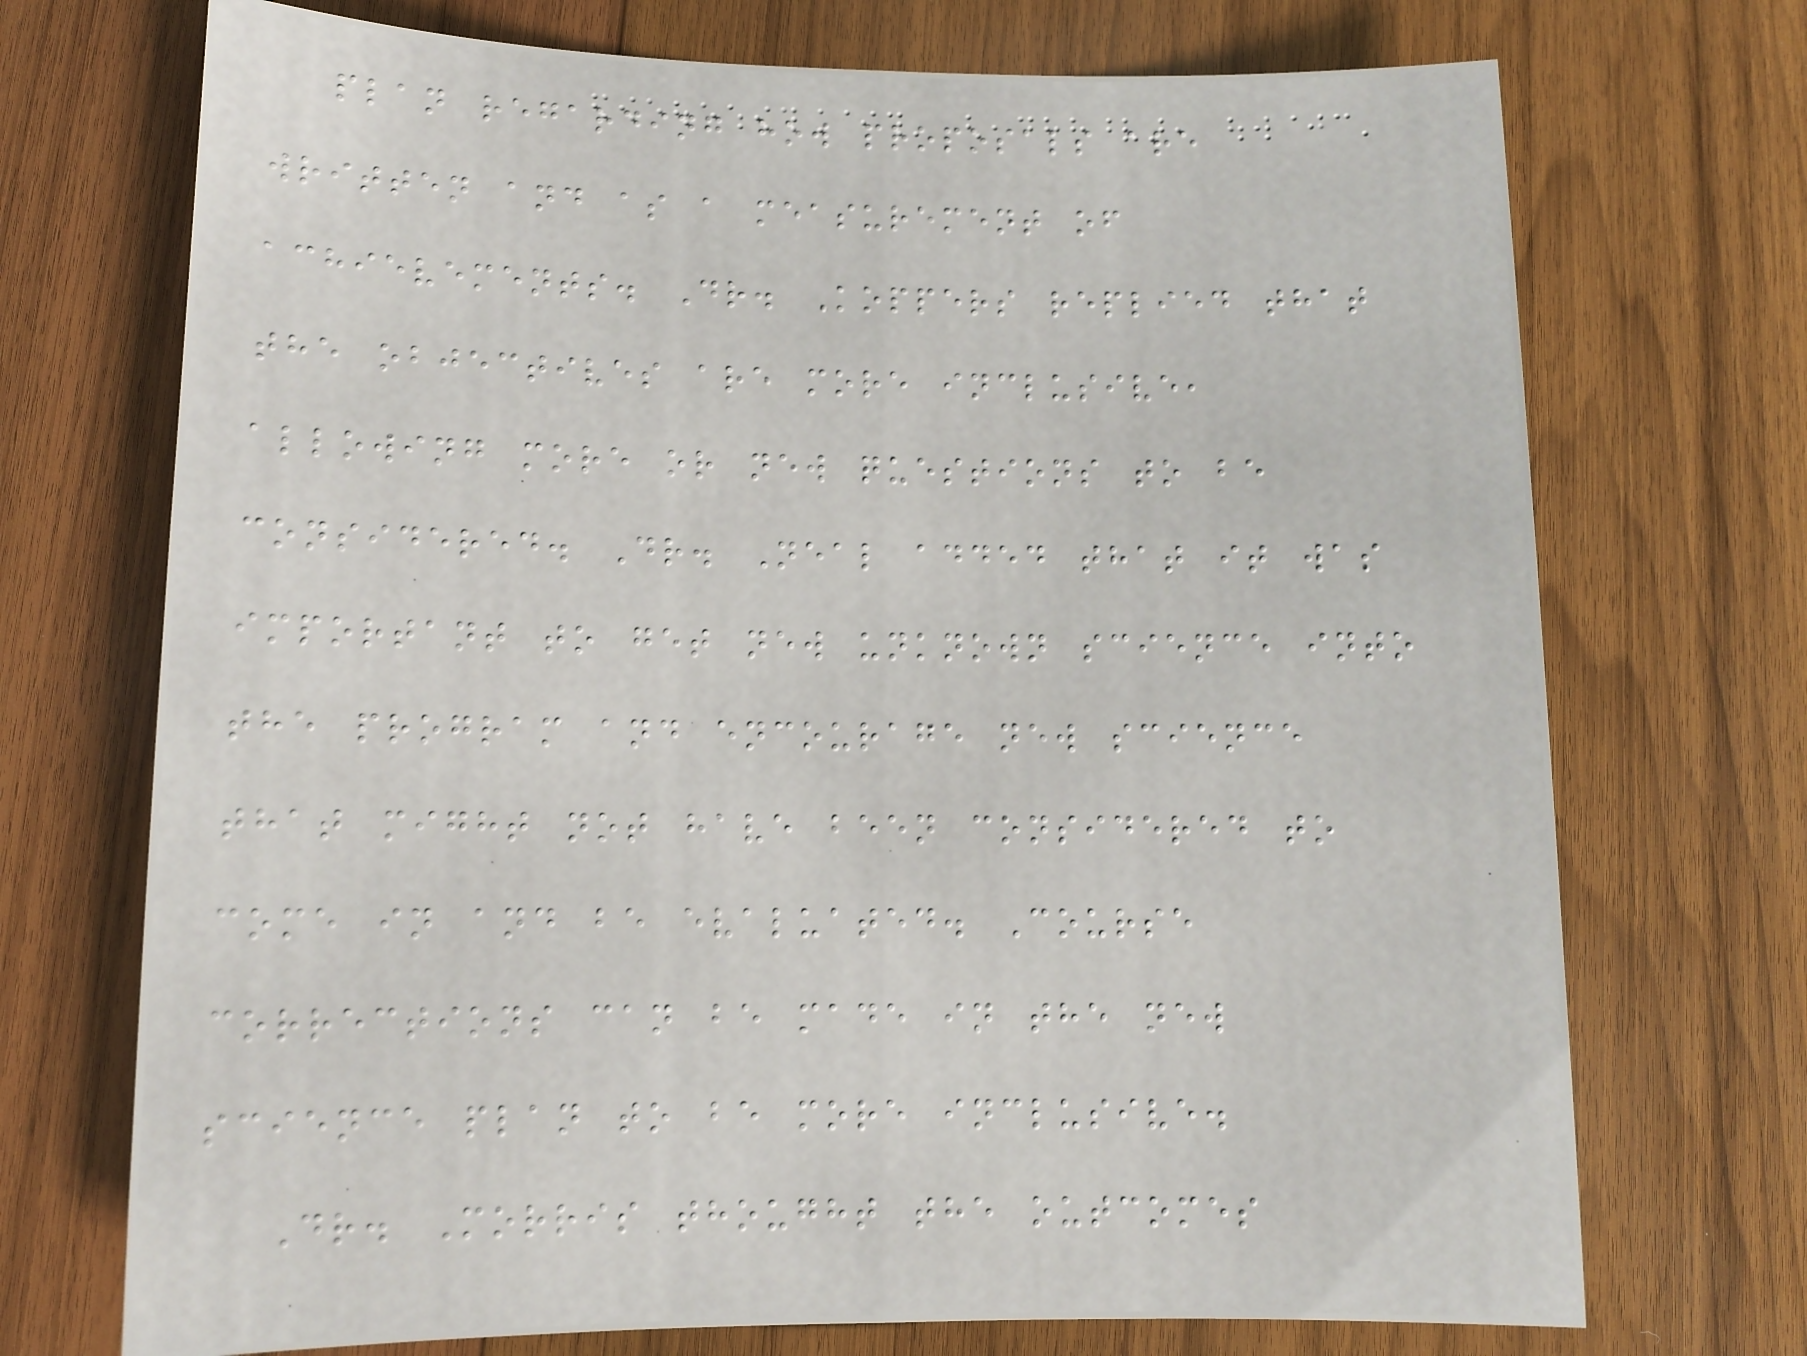plan regarding how proposals are
written and as a measurement of
achievements. Dr. Koppers replied that
the objectives are more inclusive,
allowing more or new questions to be
considered. Dr. Neal added that it was
important to get new unknown science into
the program and encourage new science
that might not have been considered to
come in and be evaluated. Course
corrections can be made in the new
science plan to be more inclusive.
Dr. Morris thought the outcomes
